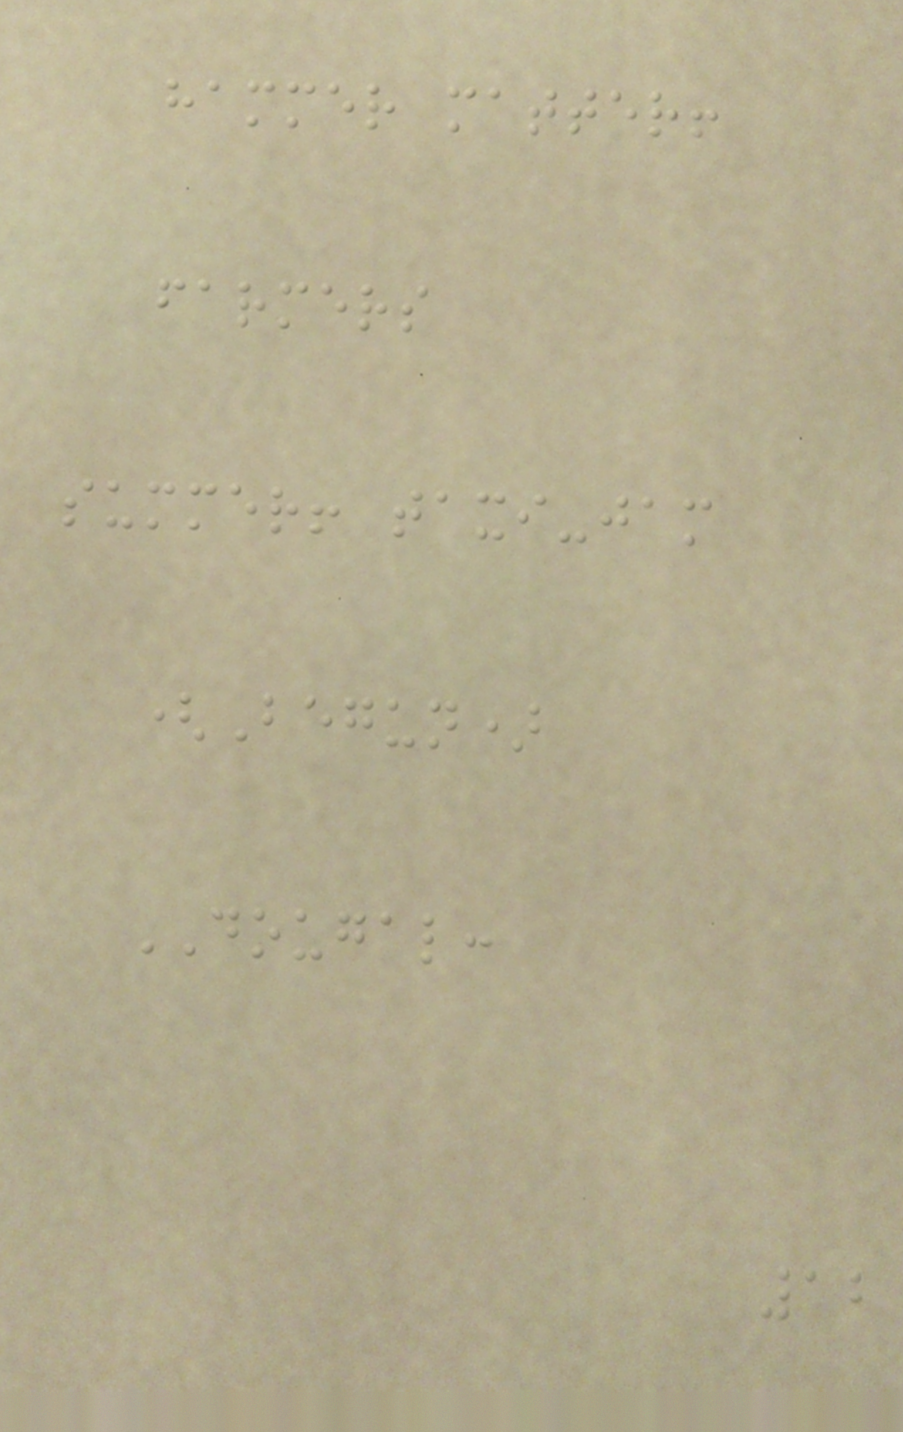hammer matter!
farmers
summer! taxi-jam
(Begun)
DOUGAL:
12
